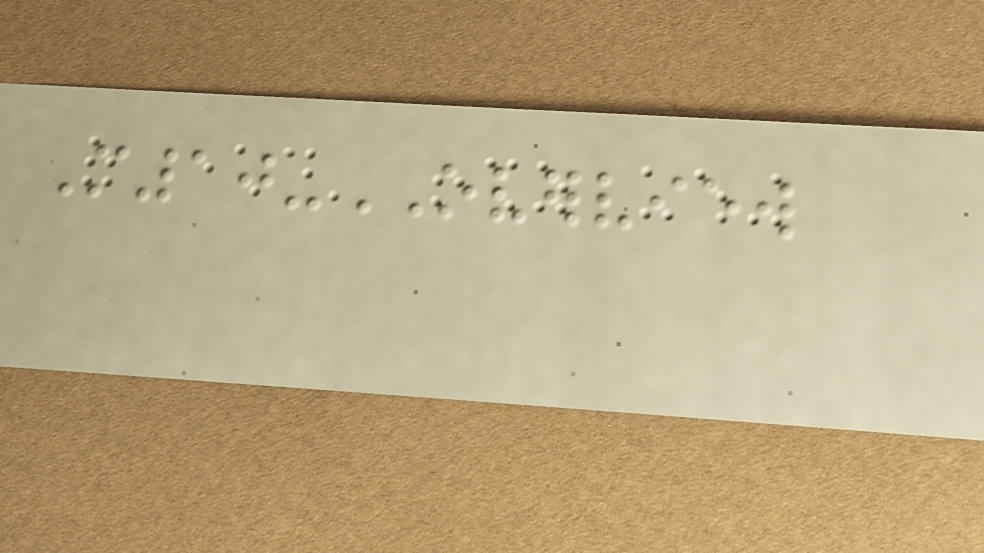M10-OVERVIEW
